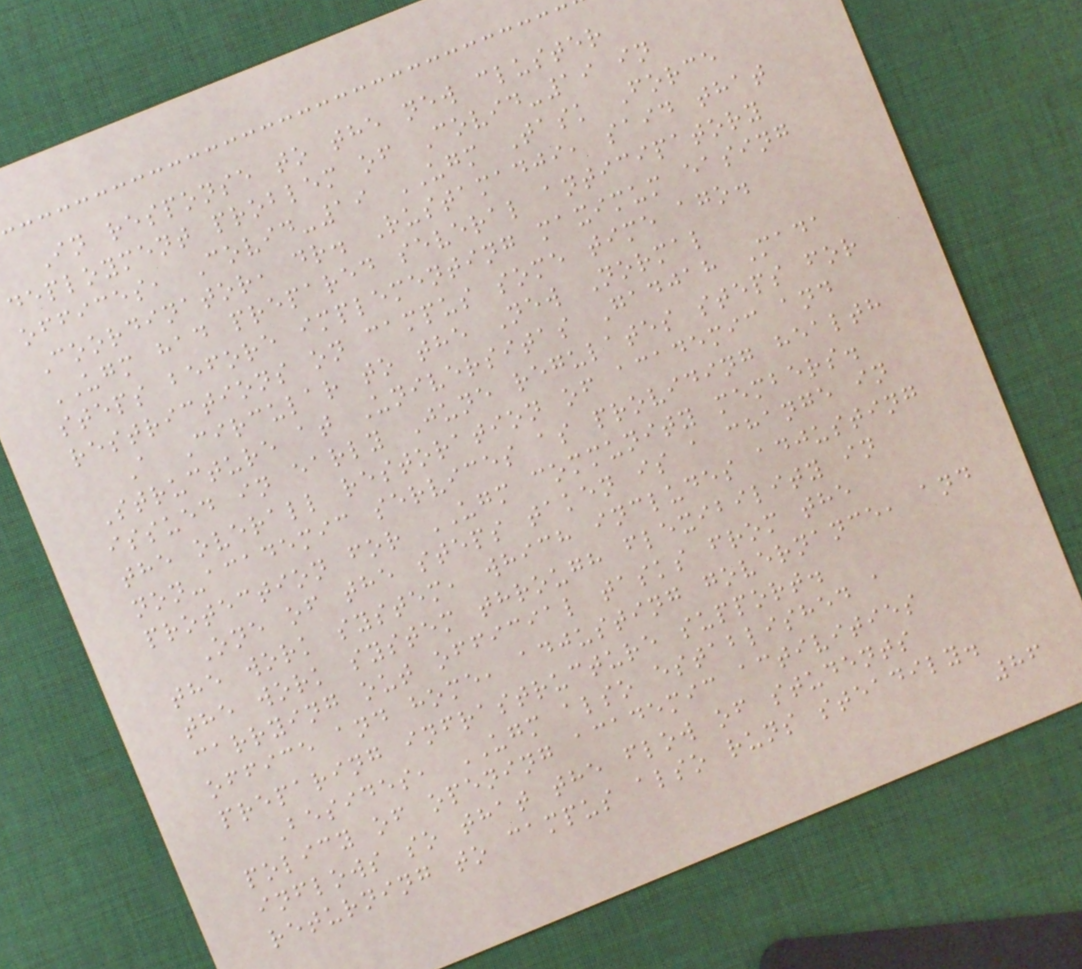In response to the new cluster
deployment problem of Covid-19 in
offices, Covid-19 UGM Task Force
Coordinator, dr. Rustamadji, said that
UGM had prepared several anticipatory
steps before implementing maximum easing
restrictions on campus some time ago.
A Circular to the New Normal
Structure at Universitas Gadjah Mada
issued in early June regulates steps for
the overall restoration of academic and
non-academic services as providing health
protection for UGM community members.
One of the steps taken is a change in
the work system, which includes adjusting
the work system through flexibility in
carrying out official tasks from the
office and home, adjusting governance, and
preparing infrastructure support.
Besides, UGM also established a
policy of opening academic activities
inflows so that the flow of students
returning to campus also runs steadily.
86
